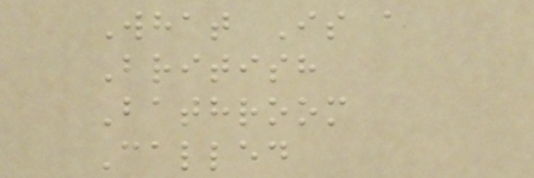What Is a
British
Bathroom
Called
